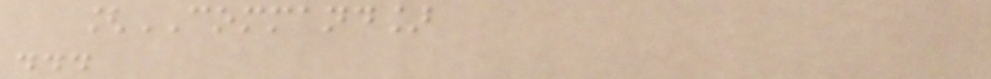[COMMAND]
...
